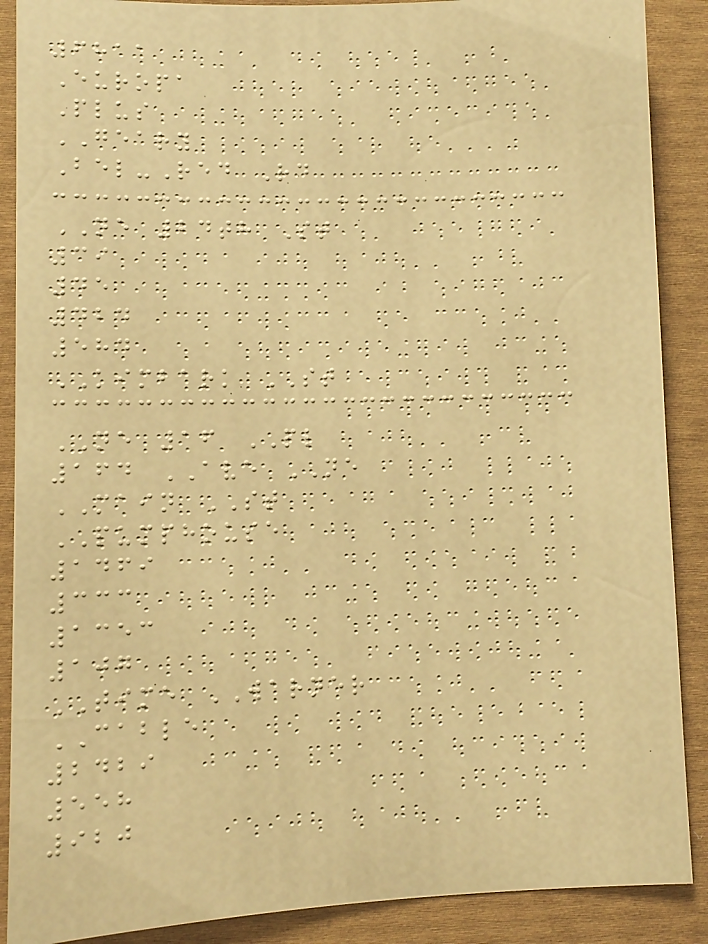6811
Europa
Plus
GEARY
Bel-Red Rd
NE 24th St
39
45
424
584
KIMBARK ST
NE 16 PL
164 AVE NE
MAIN ST
PUMPHOUSE
1469
333
1353
107
TIME WARNER
CABLE
2429
558
920
